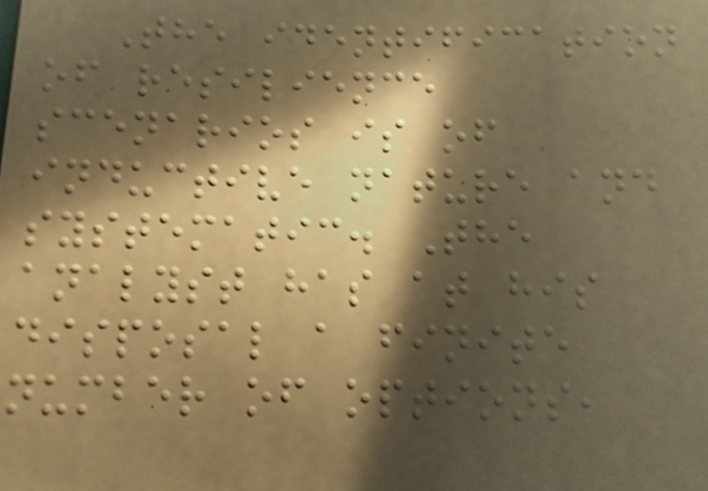The identification
of resilience
scenarios is of
inductive nature and
systematic. The
analyst has at his
disposal a finite
number of options,
